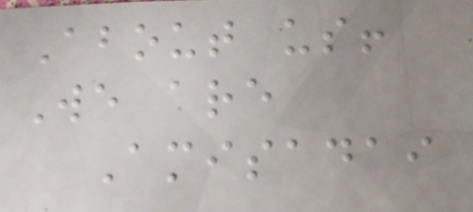About us!
We are
Amisadai
